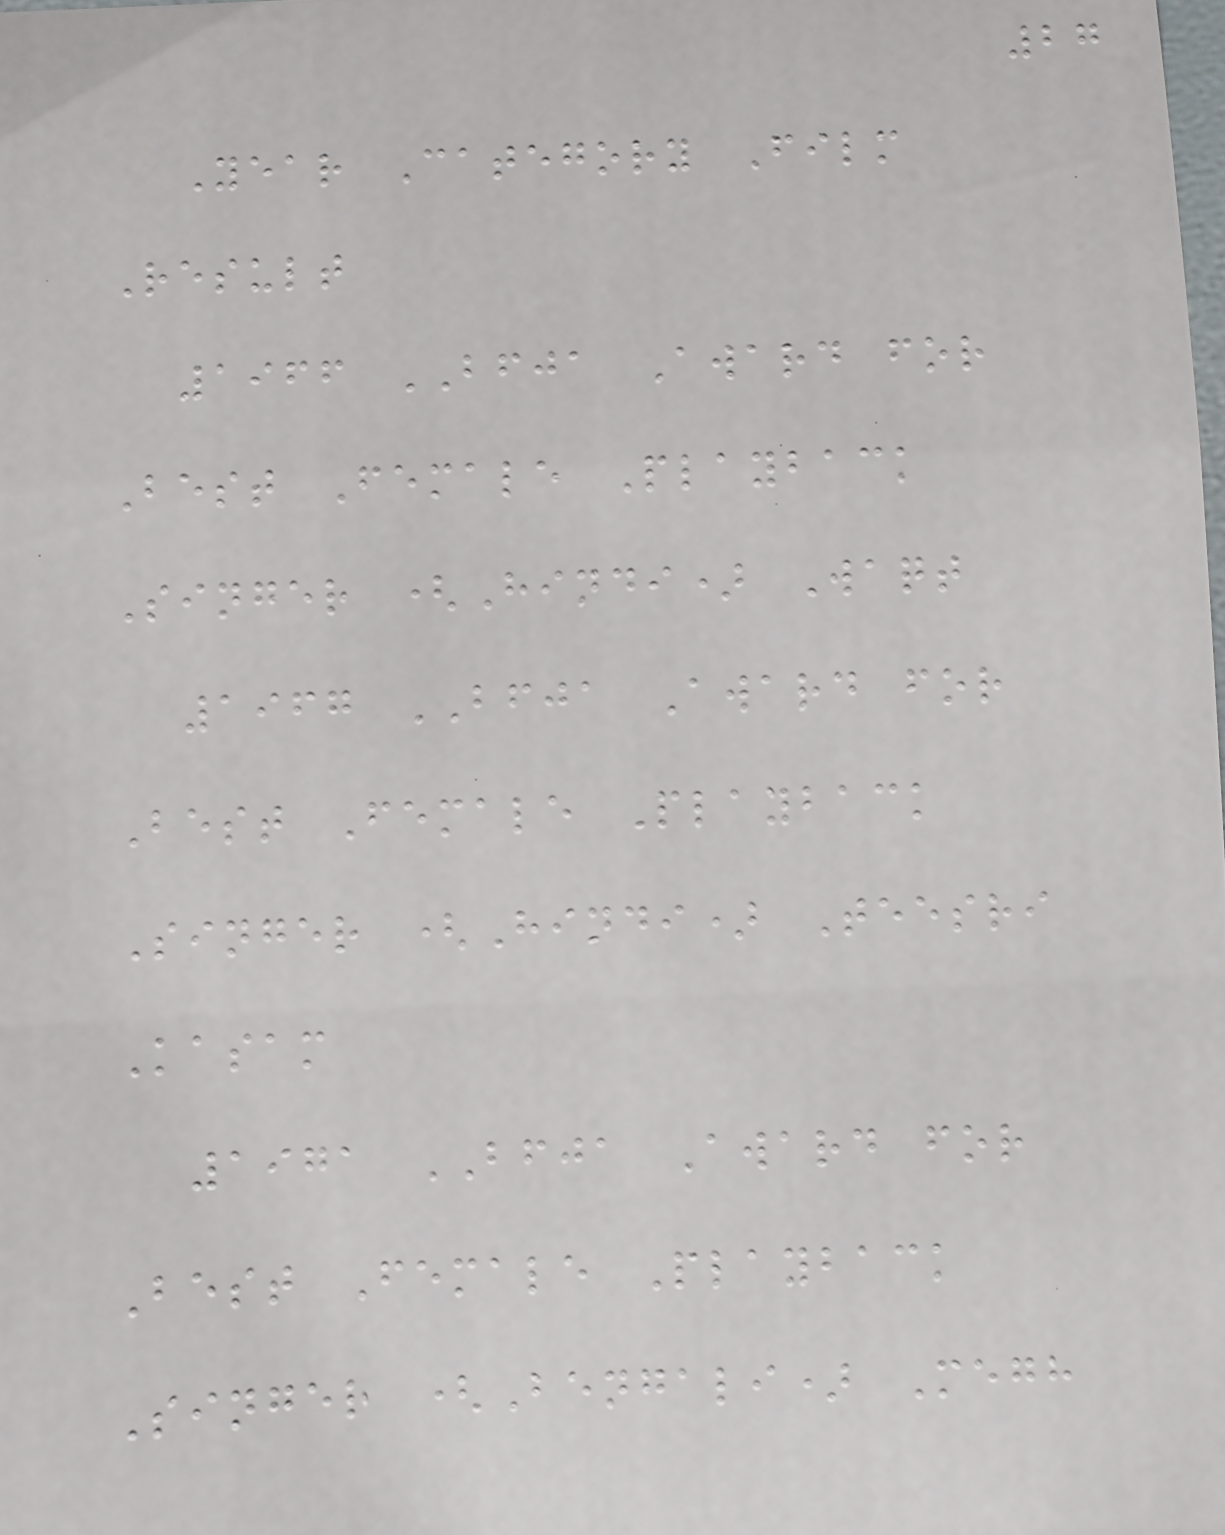27
Year Category Film
Result
1966 BFJA Award for
Best Female Playback
Singer (Hindi) Waqt
1967 BFJA Award for
Best Female Playback
Singer (Hindi) Teesri
Kasam
1971 BFJA Award for
Best Female Playback
Singer (Bengali) Megh
